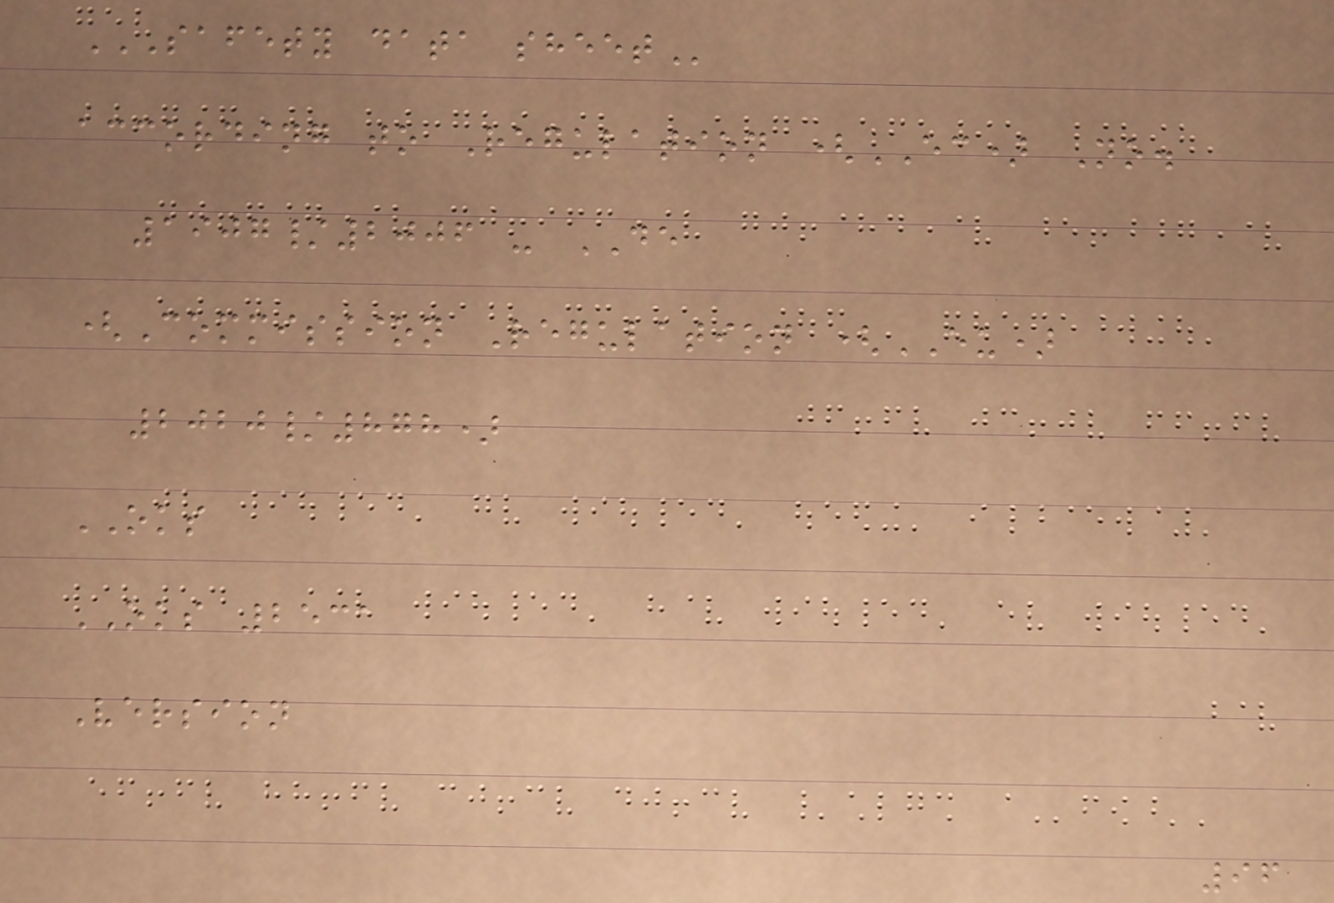SAFETY DATA SHEET
according to Regulation (EC) No.
1907/2006 - DE
(Commission Regulation (EU)
2020/878)
OKS
OKS 2531
Version
96
